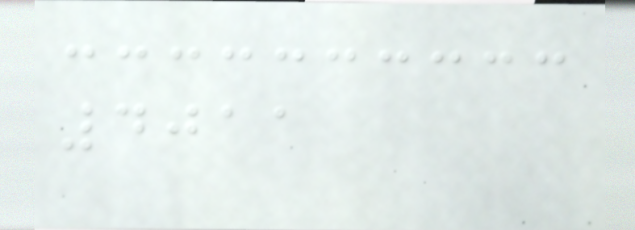4011
